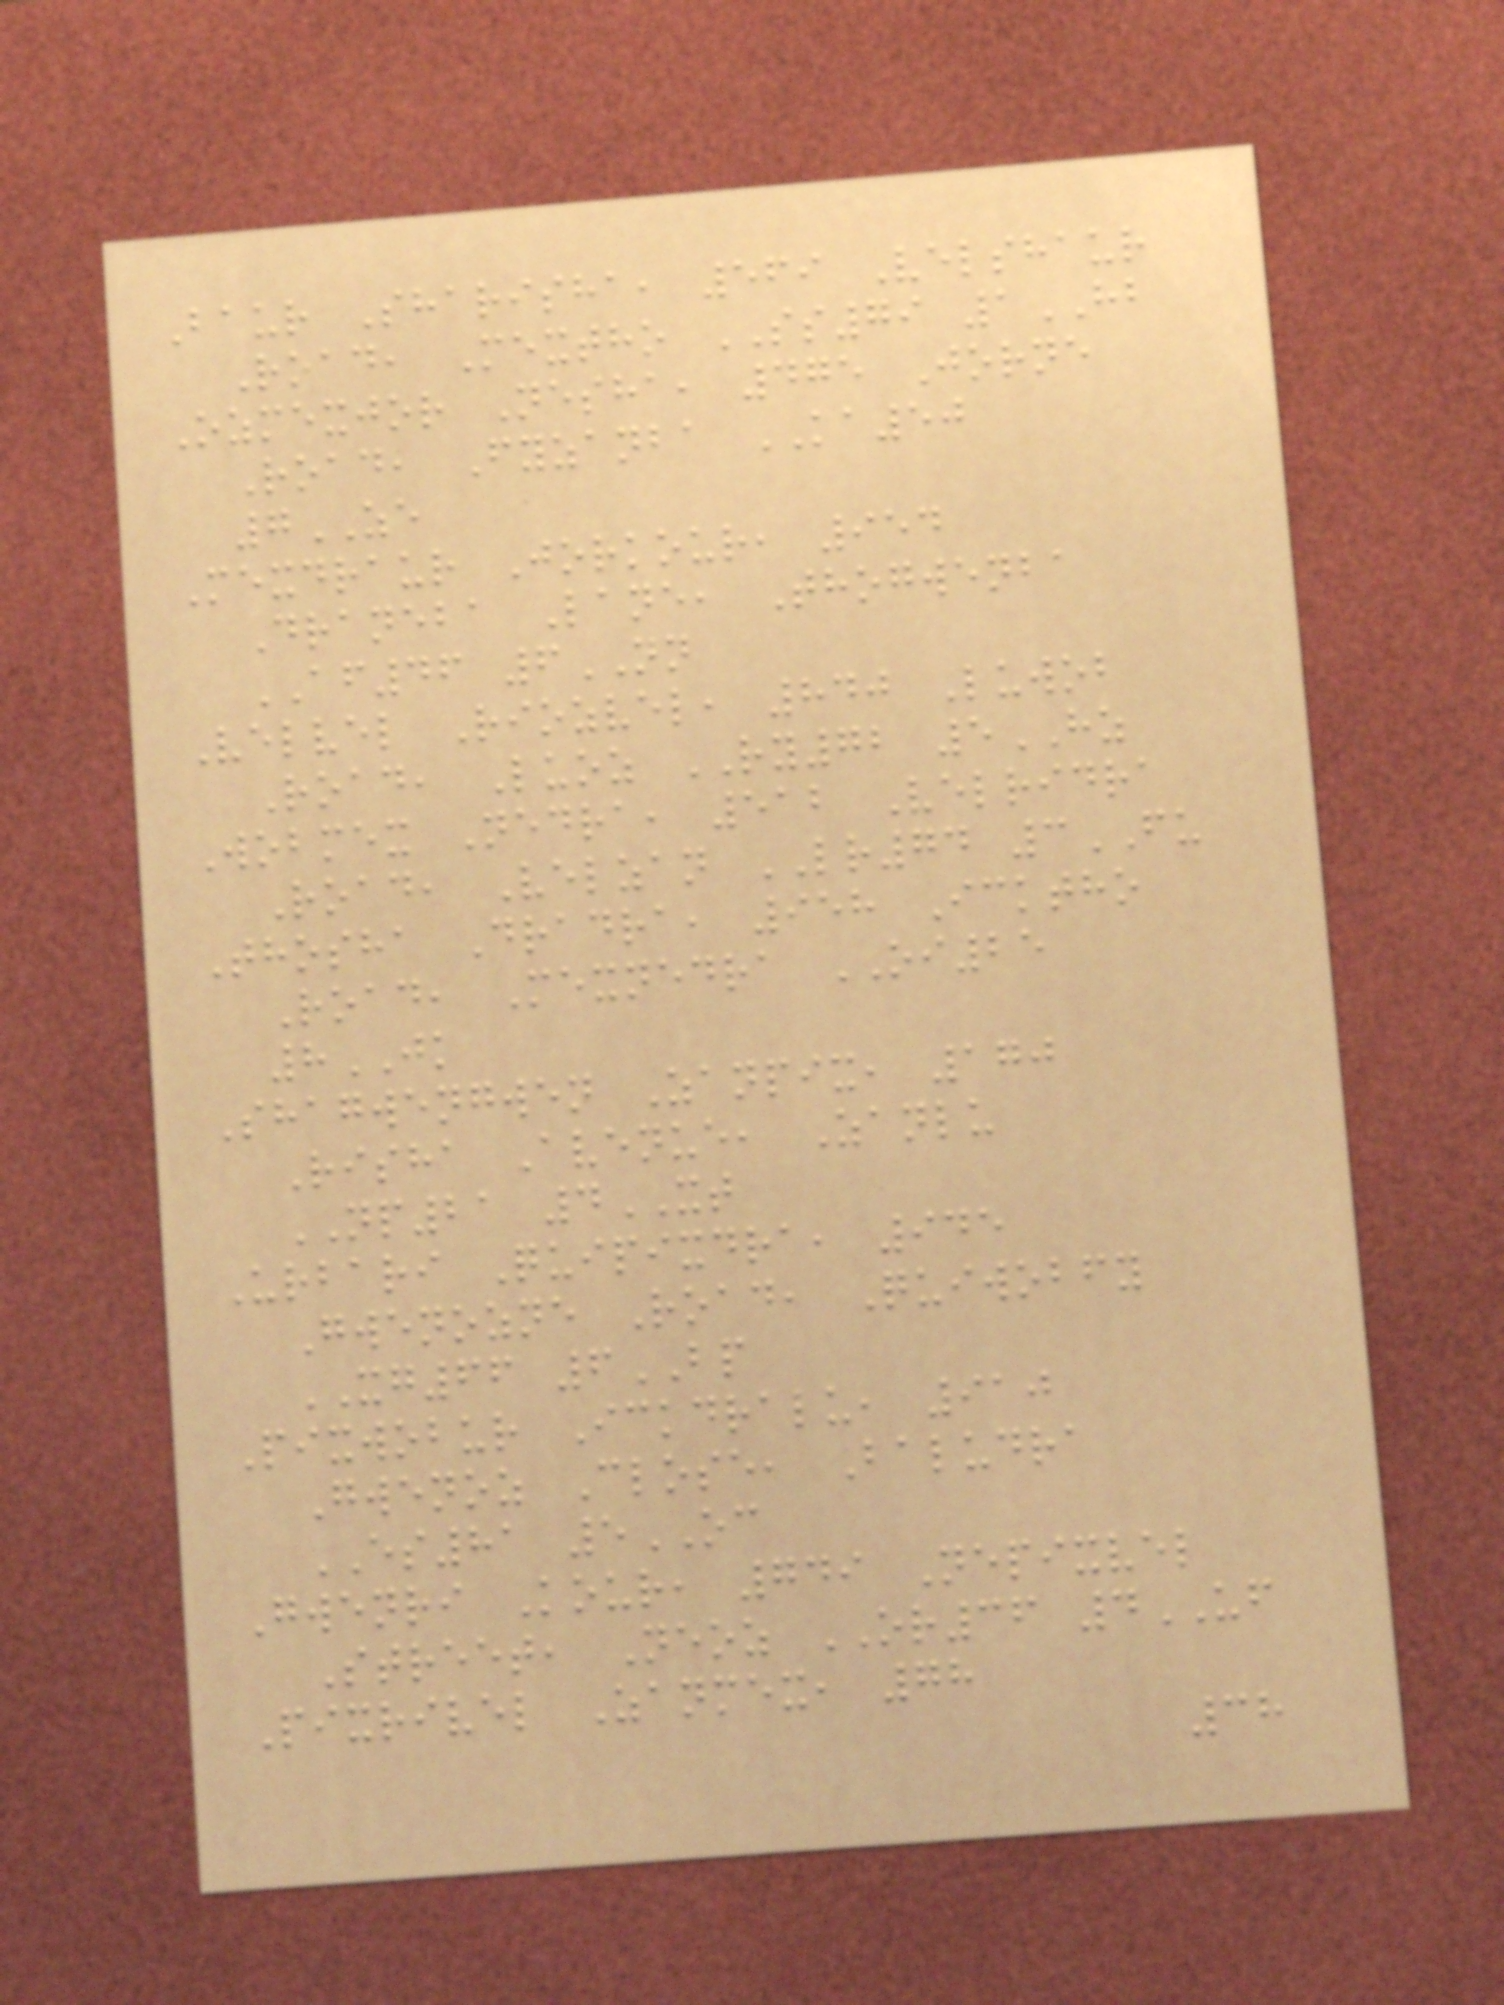Baur Sharisha, 569 Velshaur
Road, Mextho SS79 1HB
Ozmexjor Nesha, 475 Jorne
Road, Fyzanba KA50
7ZE
Mexdraur Jorkour, 954
Draneba Lane, Thogwenba
AF46 6NN
Velvel Riozvel, 840 Luwob
Road, Luoz RY72 5HZ
Wobmex Nedra, 512 Velridra
Road, Velzan LR74 3FU
Thosha Dradra, 958 Icktho
Road, Mexnedra OI25
8JK
Shagwengwen Zanpix, 170
Risha Avenue, Zanlu
NP21 4XT
Urbari Quipixdra, 945
Gwenozne Road, Quiwobfy
XG66 6BP
Pixwobur Ickdralu, 910
Gwenoz Close, Baludra
ES81 5OC
Gwenri Kour, 749 Nepixvel
Street, Neoz OR36 4UF
Pixrivel Zanmex, 78
38
